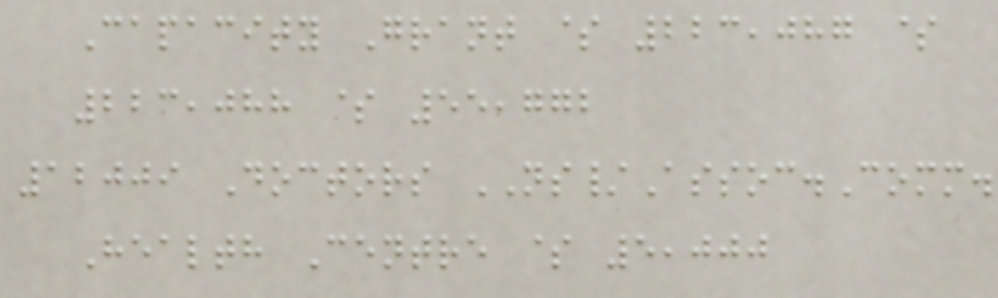Capacity Grant $ 223,087 $
223,088 $ 55,772
12009 Doctors NS/Assoc.Comm.
Health Centre $ 5,000
